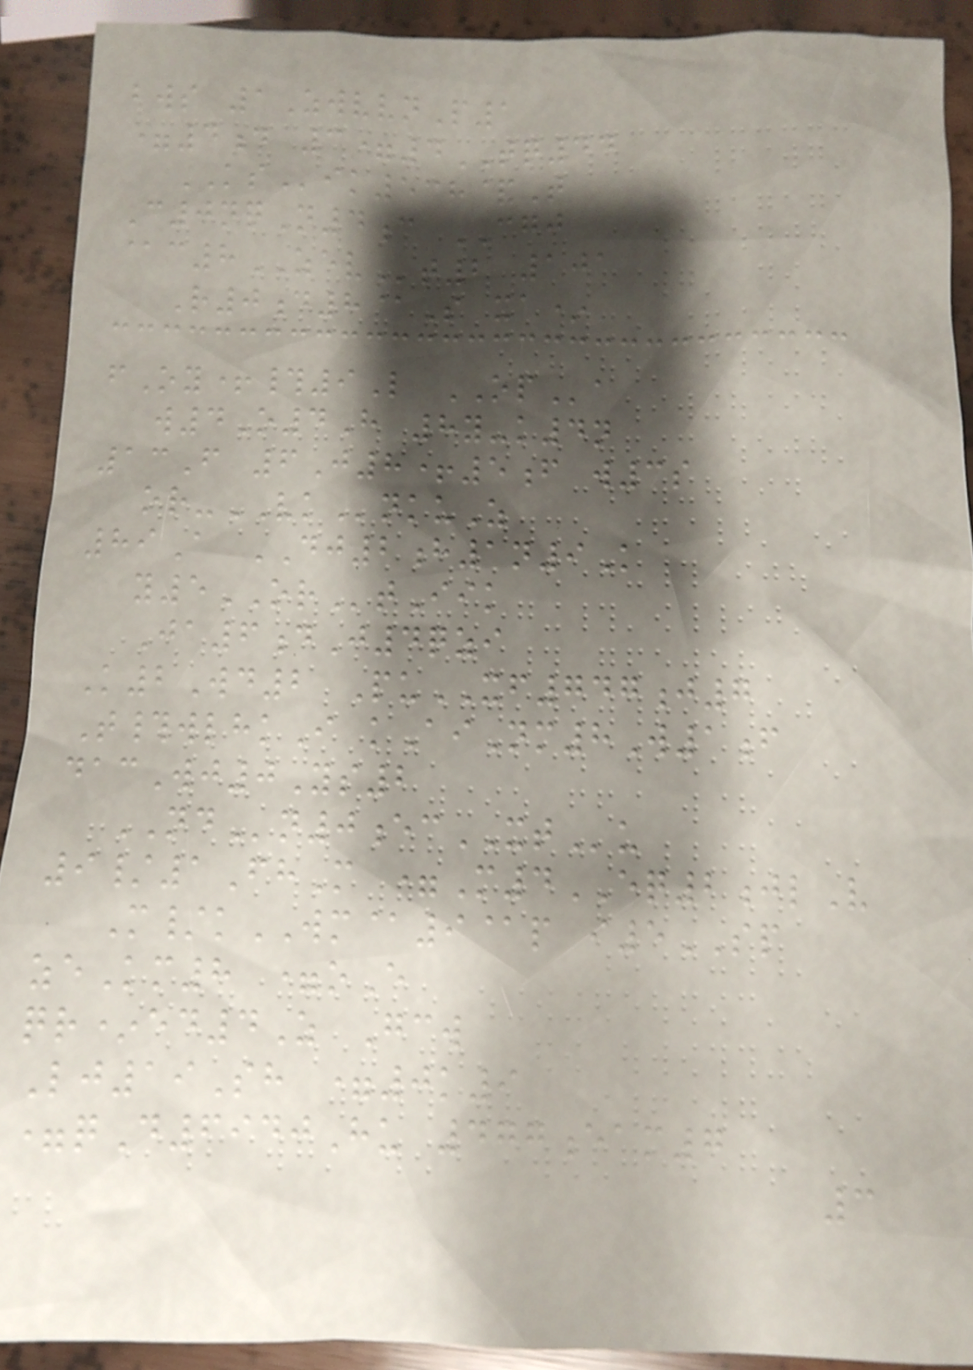bws 1ZwvvnP1
=4d 3=4TQ44
KSik538&T
C0nqN4c CGJ
@c8ZEVt2 101
R0d8@S xa*
fOy+#9L OPa
w4O4H 8y-k4n
13F 6J8+5f w3s
or-VKnkuZ
89A DJ2h1n9K
y5ORtIik
Ja6dJ4qzi
K2Wd2 PuXF747j7
T#wlhkI kAiNm8W1f
dacWj0Ys2
NDn0ecXTu
9/1FhM =M4EQ2jlV
M/kWM@9@p i5SP
zeKm8 =oE
qr*ed4Z Gcw
Lj19Sh =0k9
=qD6940Hu 477eam7
3
